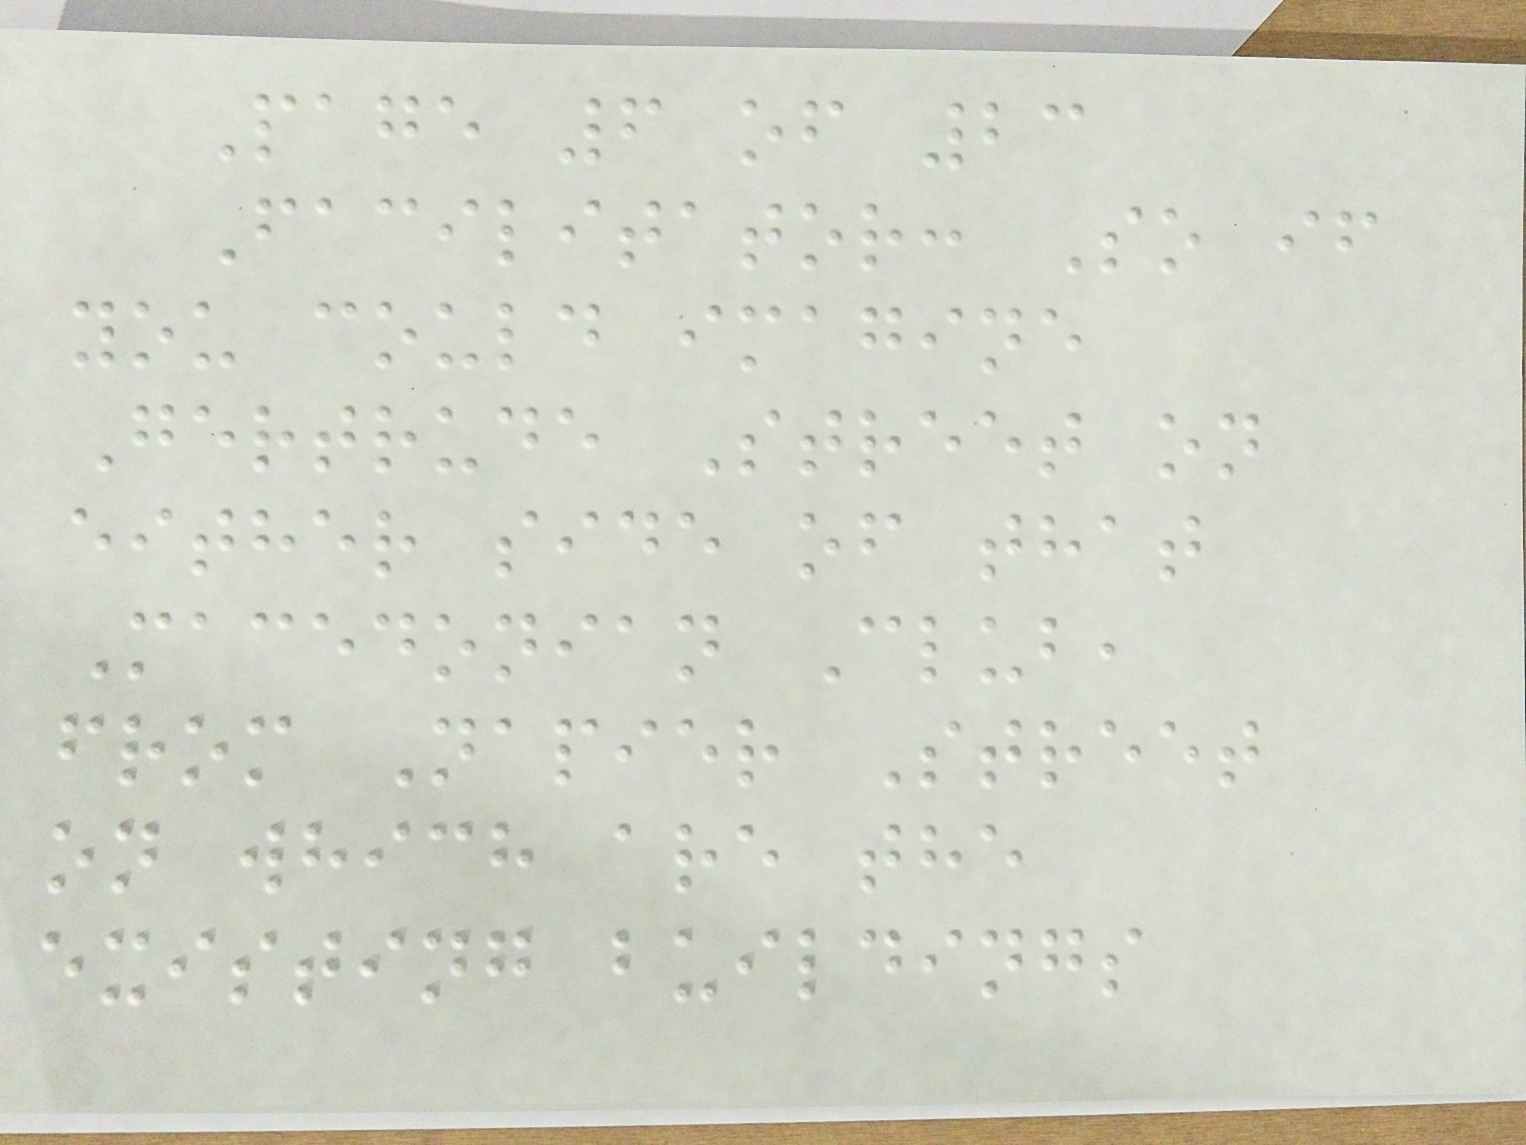Page 6 of 23
Facilitator: So if
you could imagine
Gertrude Street on
either side of that
Macedonian Club,
from Napier Street
on which are the
existing buildings
